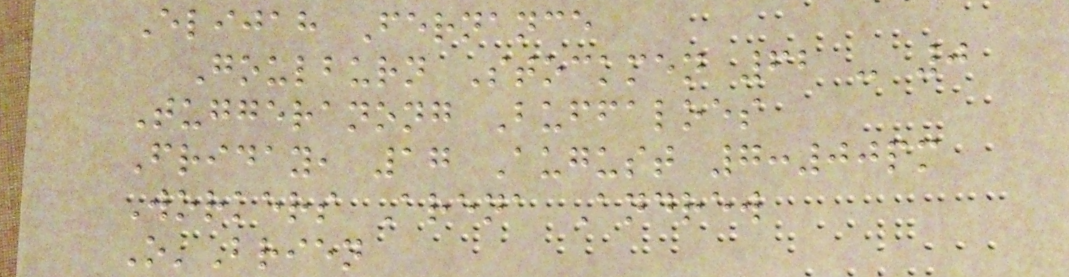Elijah Fernance
Goulburn Stockmen 62 - 0
Tuggeranong Buffaloes
Friday, 17 August 7:00pm
Workers Arena Andrew
O'Brien
